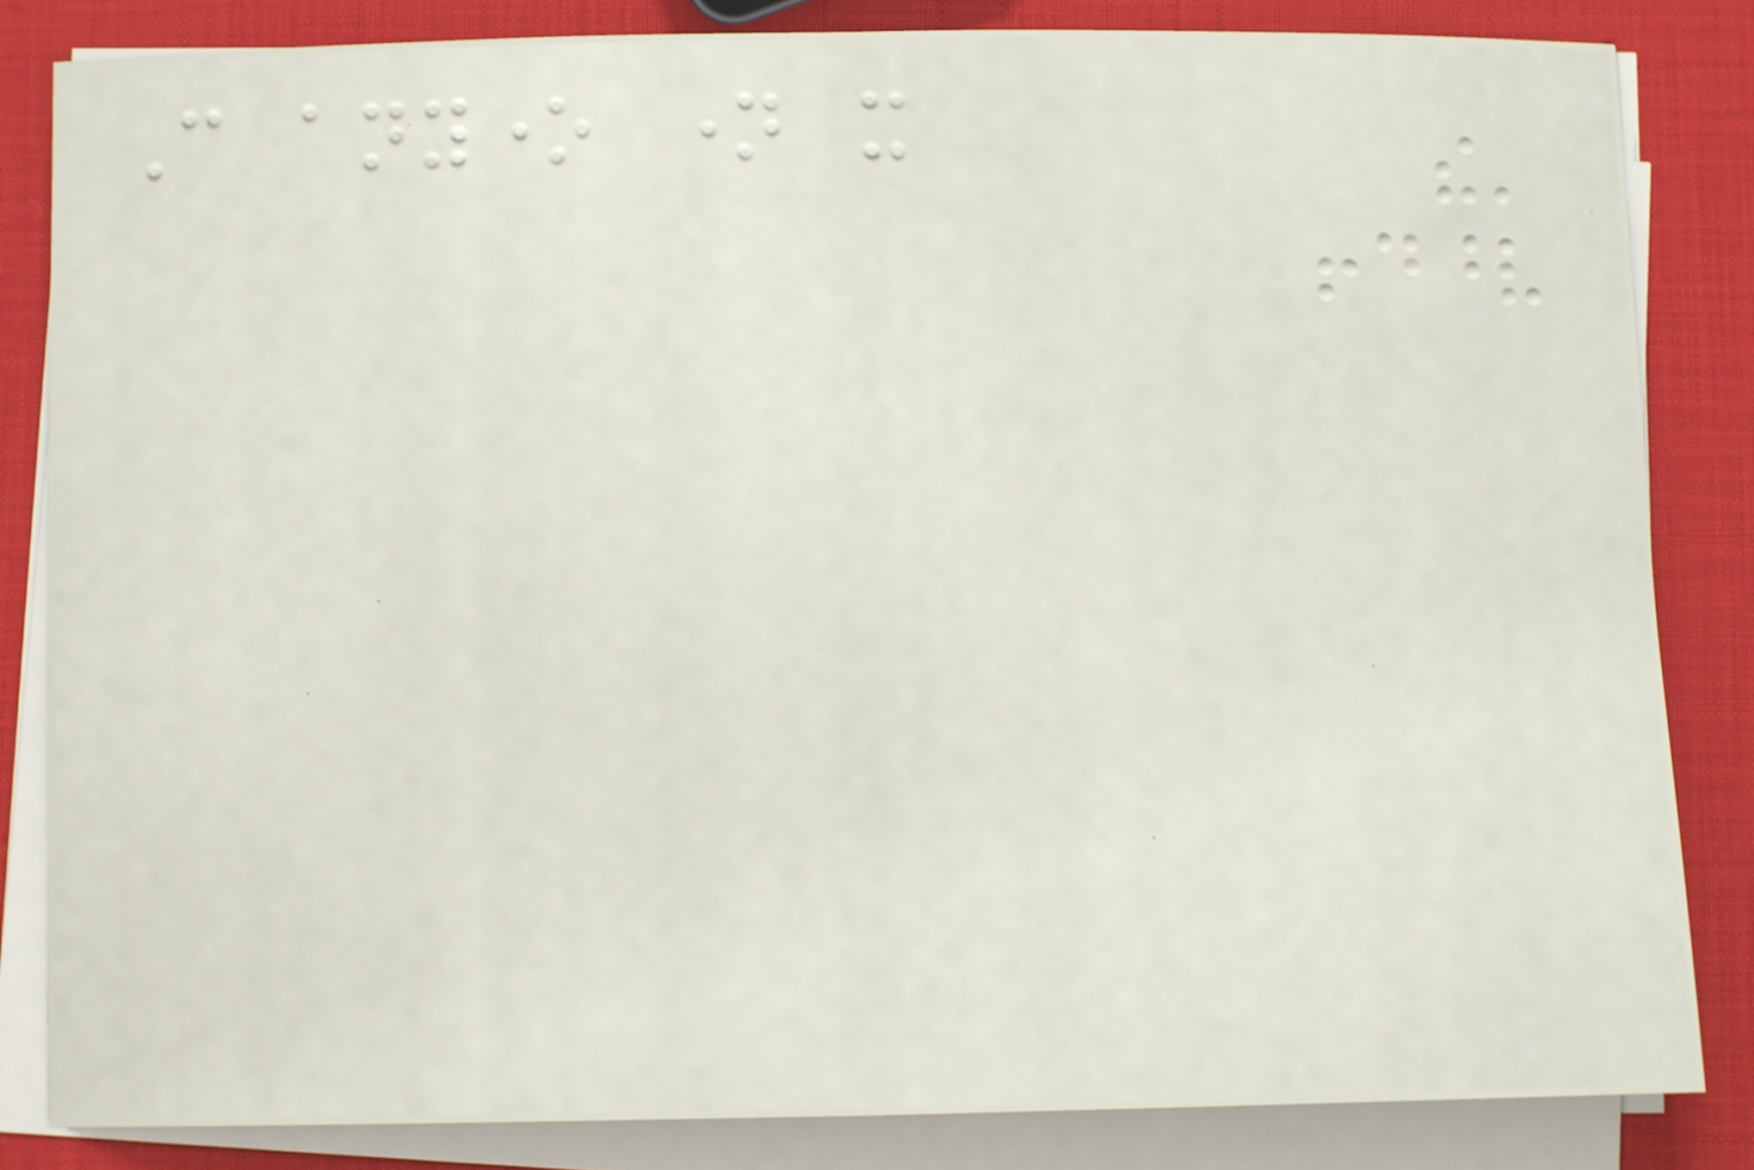Can anyone name it
